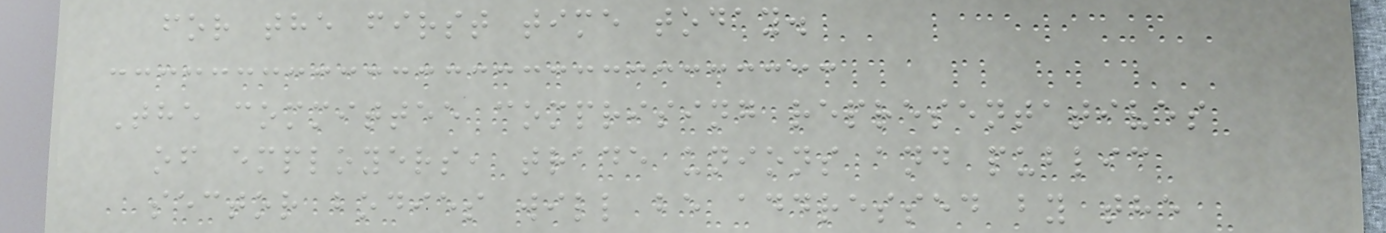for the first time today.
The committee comprising representatives
of employers, trade unions and public
sector bodies will be addressed by the
